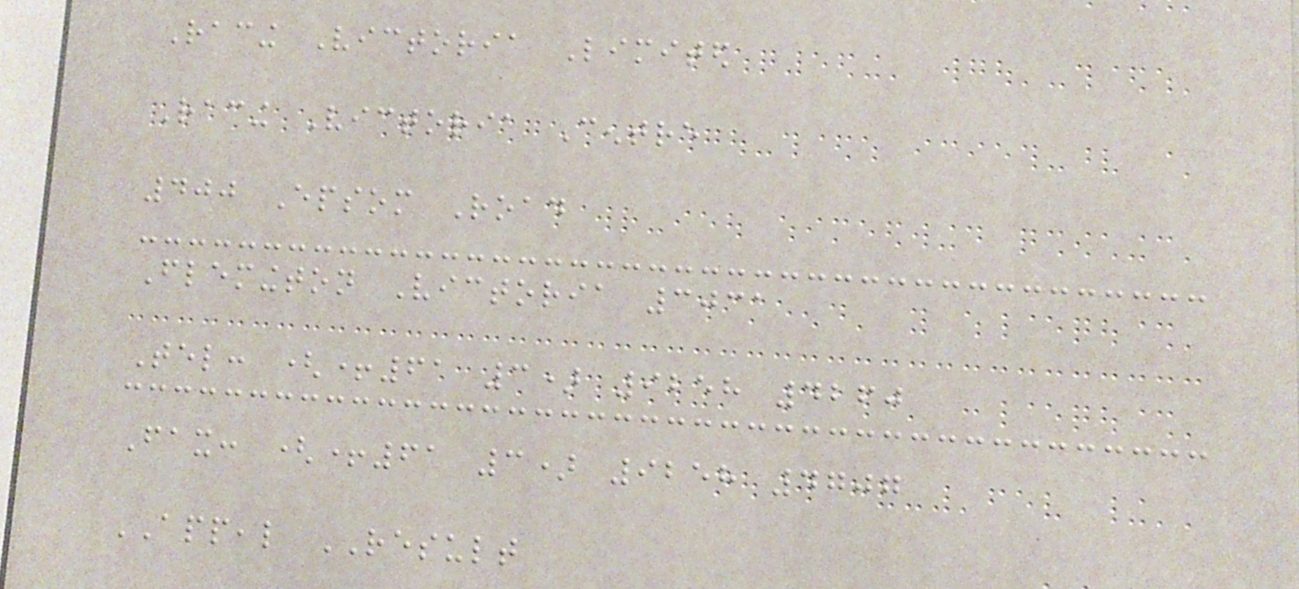Racing Victoria Limited
Racing Victoria Centre
400 Epsom Road
Flemington Victoria 3031
Tel: (+61 3) 9258 4260
Fax: (+61 3) 9258 4707
APPEAL RESULT
